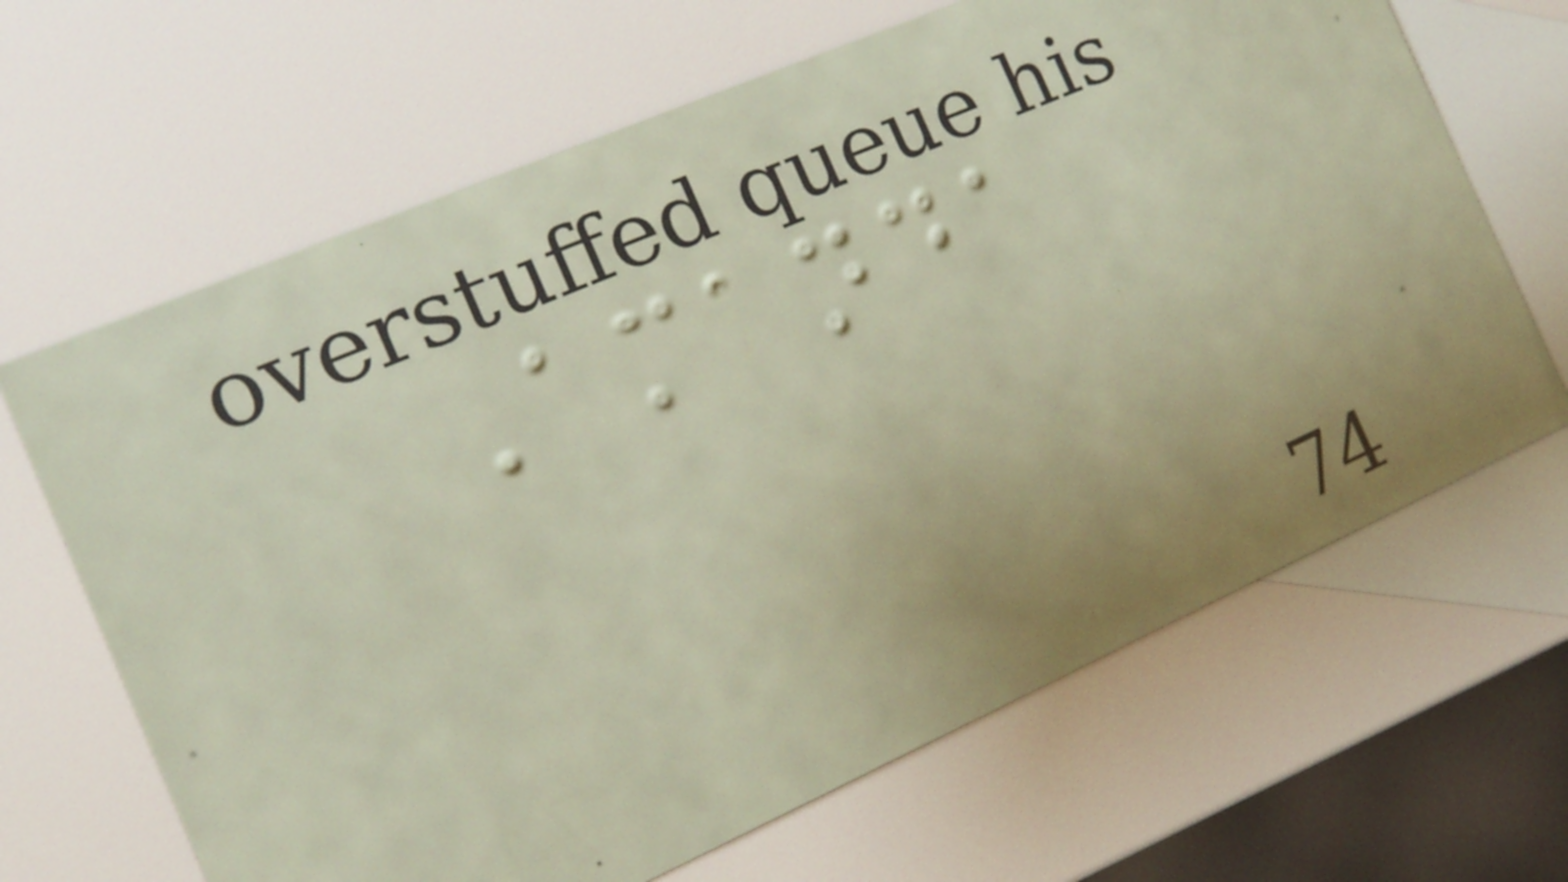Amanda
